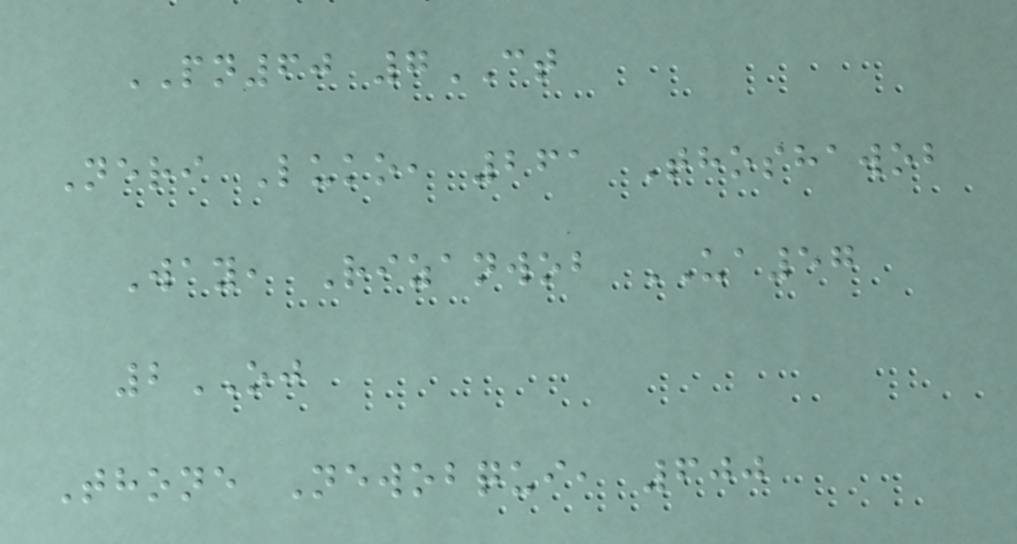PN60 7CT
Neri Luko, 261 Thoshawob
Way, Rizanwob UA57
2OJ
Thone Newobqui, 600
